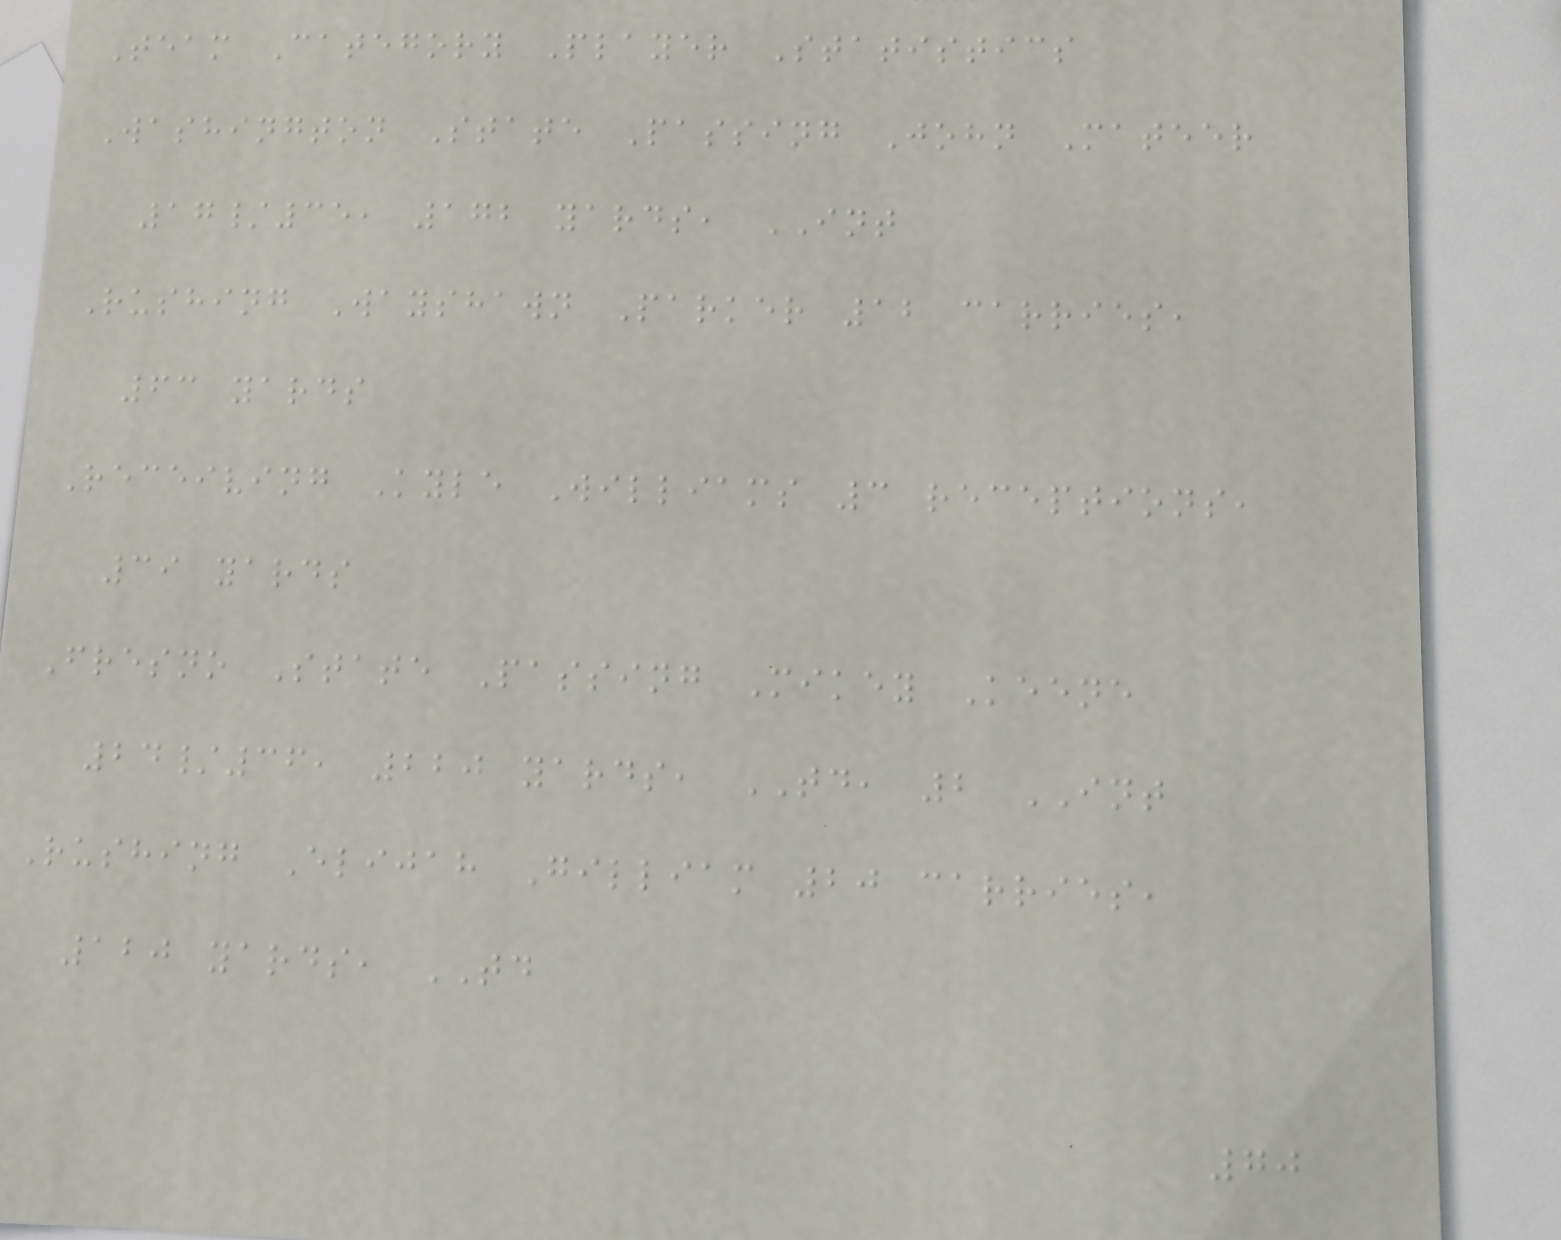Team Category Player Statistics
Washington State Passing John Mateer
17/35, 172 yards, INT
Rushing Wayshawn Parker 12 carries,
63 yards
Receiving Kyle Williams 3 receptions,
39 yards
Fresno State Passing Mikey Keene
24/36, 220 yards, TD, 2 INT
Rushing Elijah Gilliam 20 carries,
120 yards, TD
70
